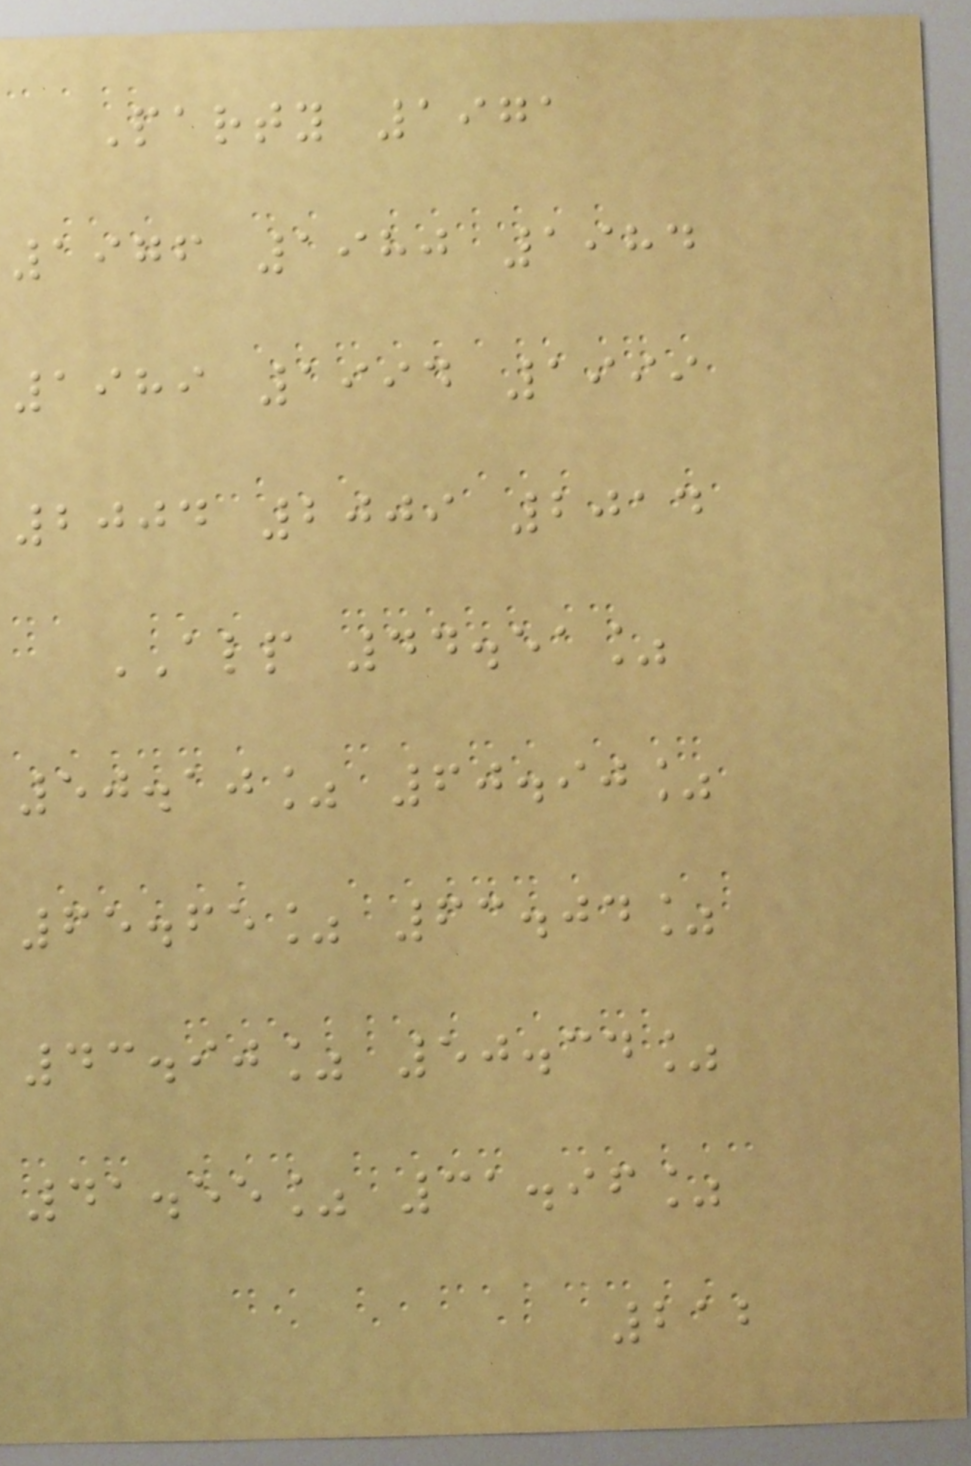Party 1971
1976 1980 1984
1989 1994 1999
2004 2009 2014
ALP 44.51%
50.10% 60.90%
65.65% 63.04%
43.90% 50.34%
41.55% 31.96%
212
